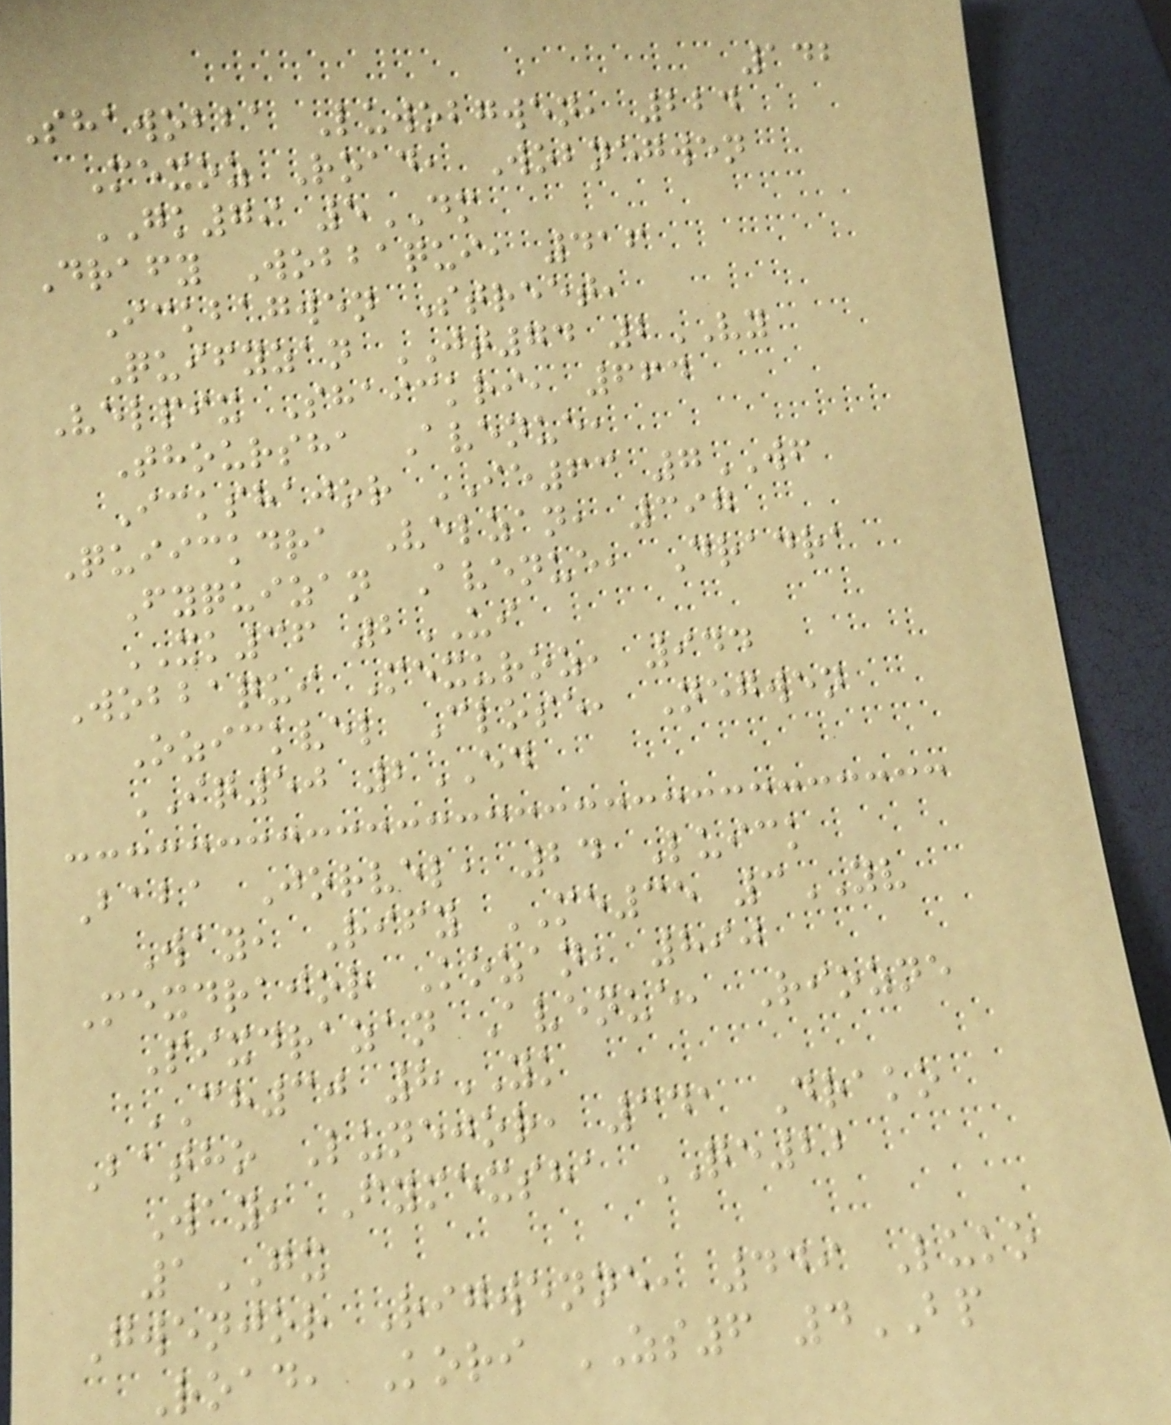142
Shawobba Luwobgwen, 224
Mexoz Road, Wobnegwen
GK79 5DM
Drafy Wobbaqui, 416
Ickbagwen Street,
Quifyzan JT74 2VY
Velpix Shaickri, 664
Thoursha Avenue,
Ickshajor IE63 7WF
Quiickdra Velzan, 397
Fyquizan Avenue, Dradra
XK36 2UI
Wobbaqui Mexuroz, 944
Ozickvel Close, Negwen
IQ50 2ED
Baba Jorvel, 24 Luick
Way, Rify ME35 3YV
Mexdrajor Kozan, 890
Pixdrazan Avenue, Riozne
CH30 8YK
Batho Lunejor, 341 Drako
Way, Fymexsha QE22
1GX
Gwenjor Rigwenne, 449 Luko
Road, Kori ZS6 4BP
